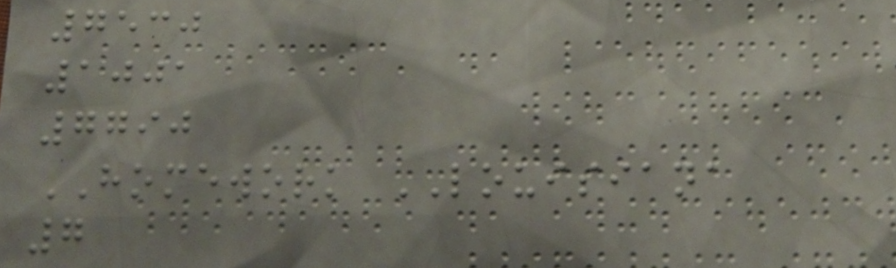7530
1001
7790
HOMEWORK LOUISIANA
7
